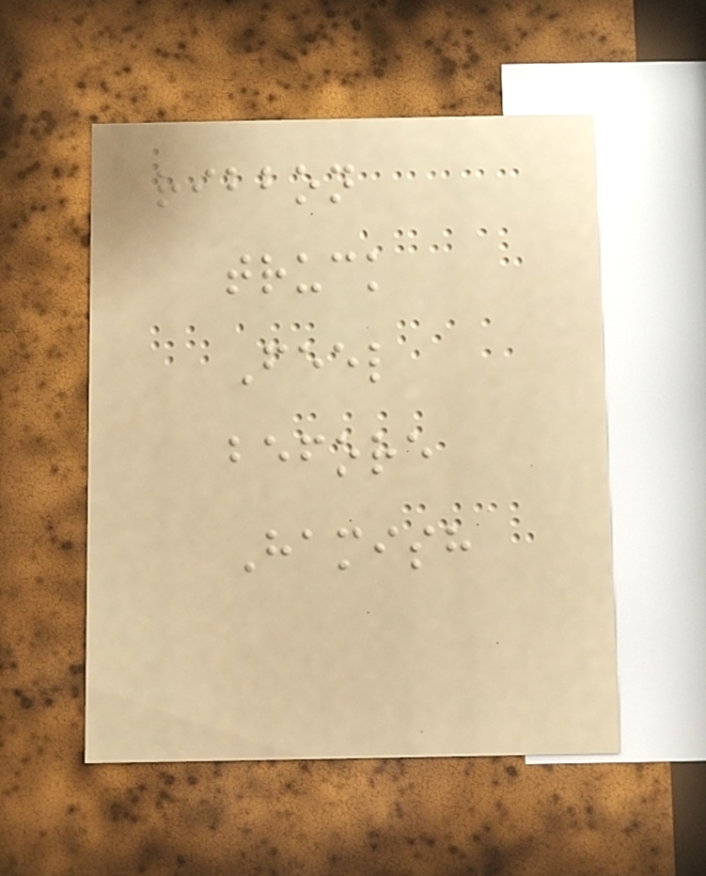ribbon
truck
Feel
before
Hamish
